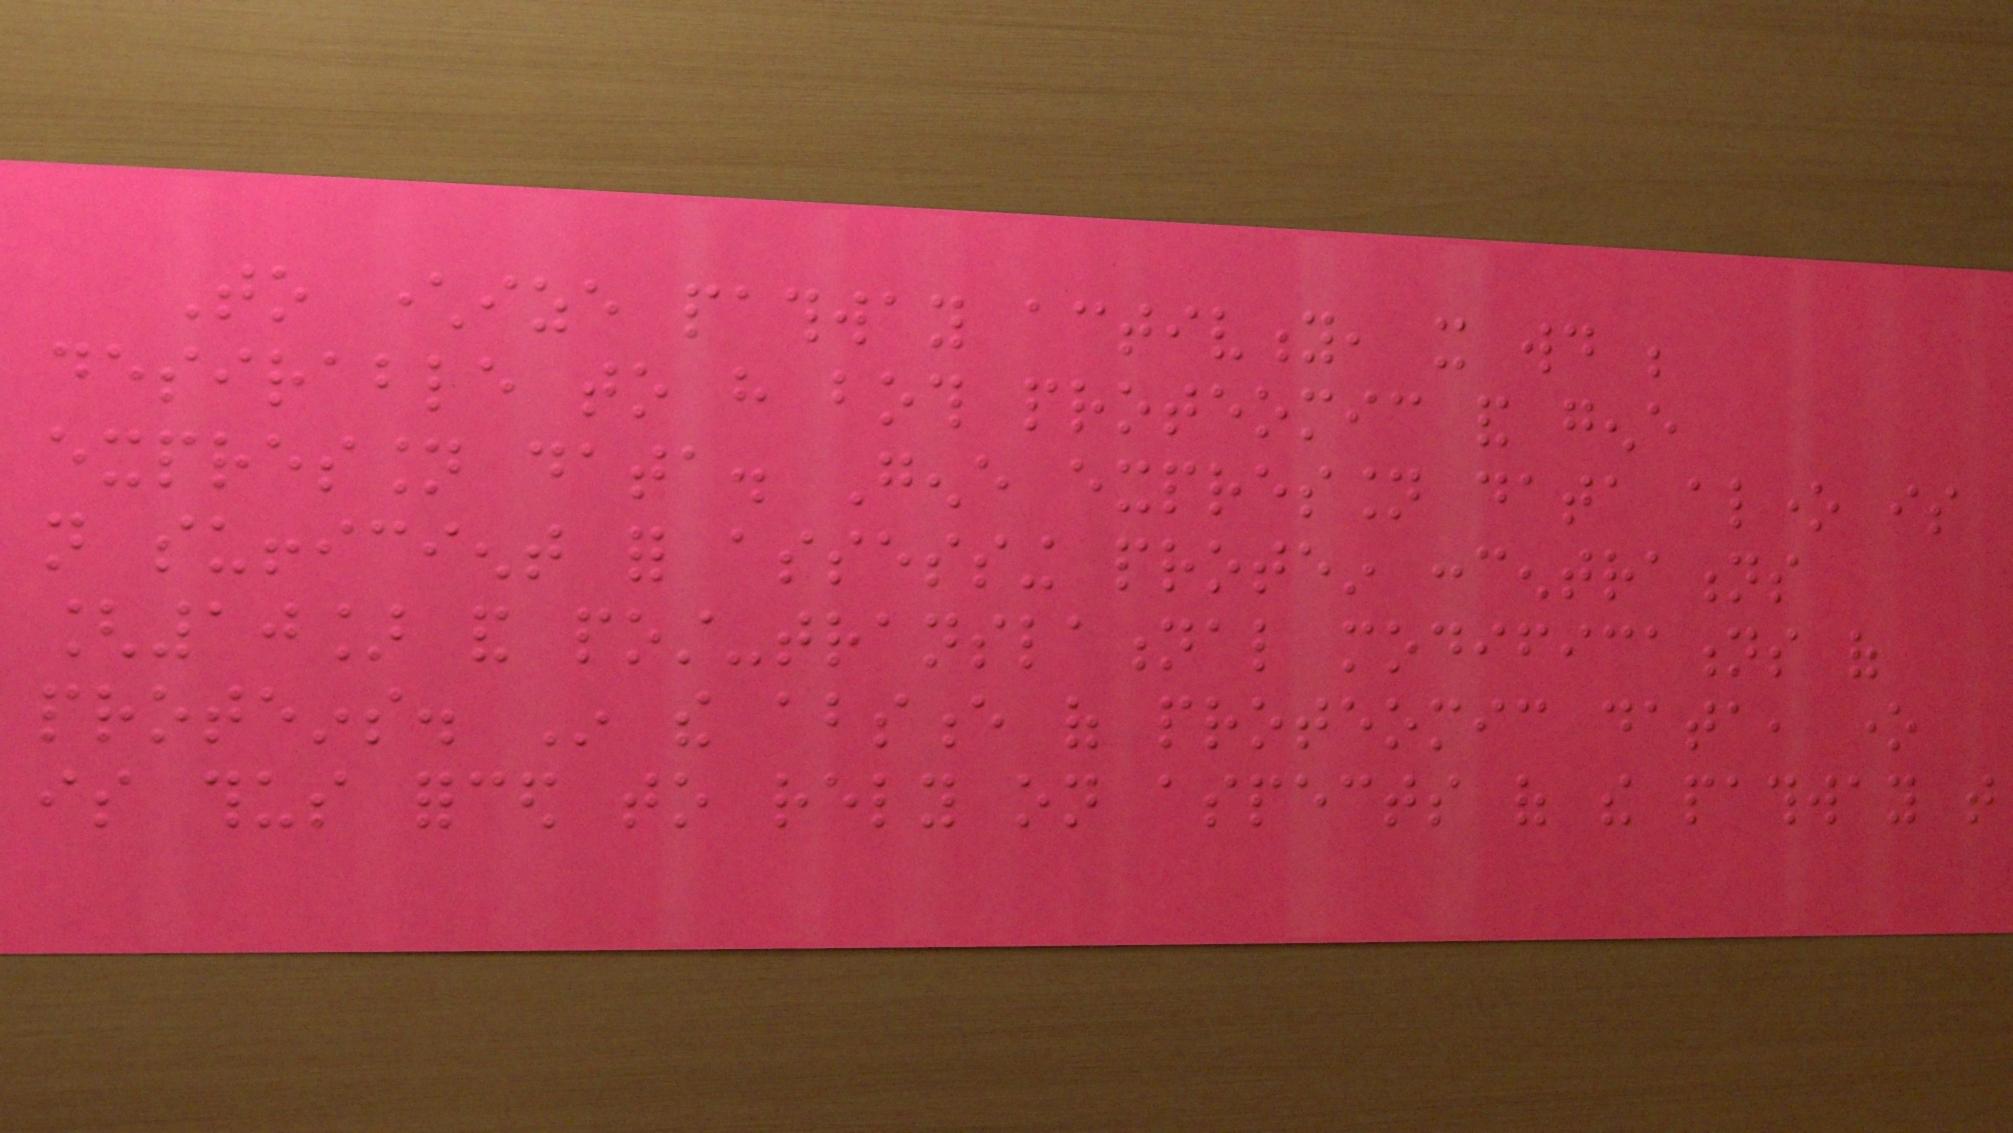To characterize pathway activity, it would be
desirable to have both proteomic and gene
expression data. Gene expression data alone is
not sufficient for assessing protein concentrations
[10] and post-translational modifications of
proteins. In the absence of proteomic data, one
is thus forced to rely on aspects of the pathway that
